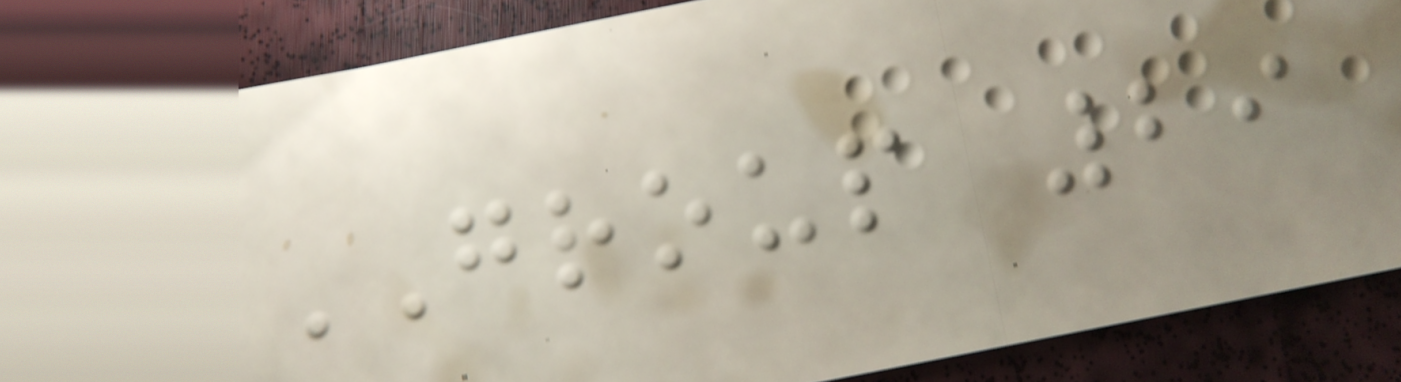GROUP 29
